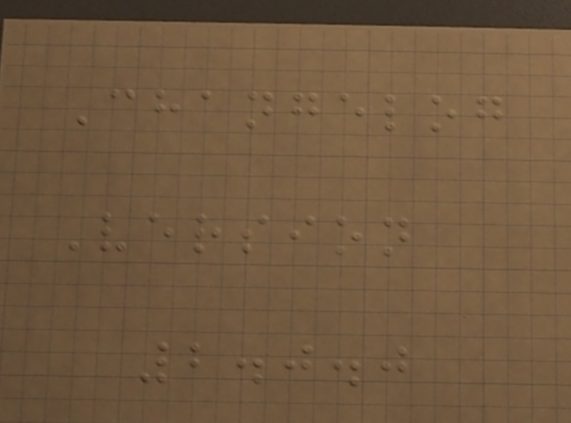Changelog
Version
2.0.0
